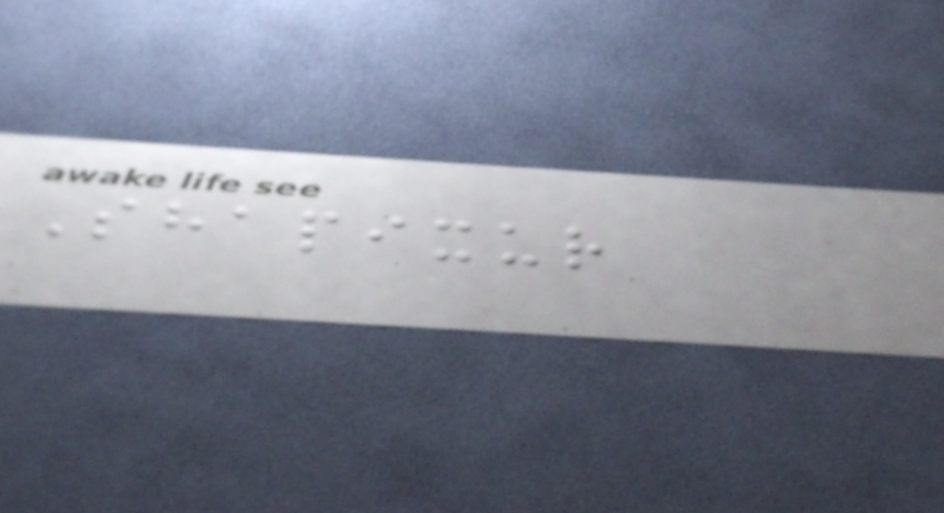Shapixur
